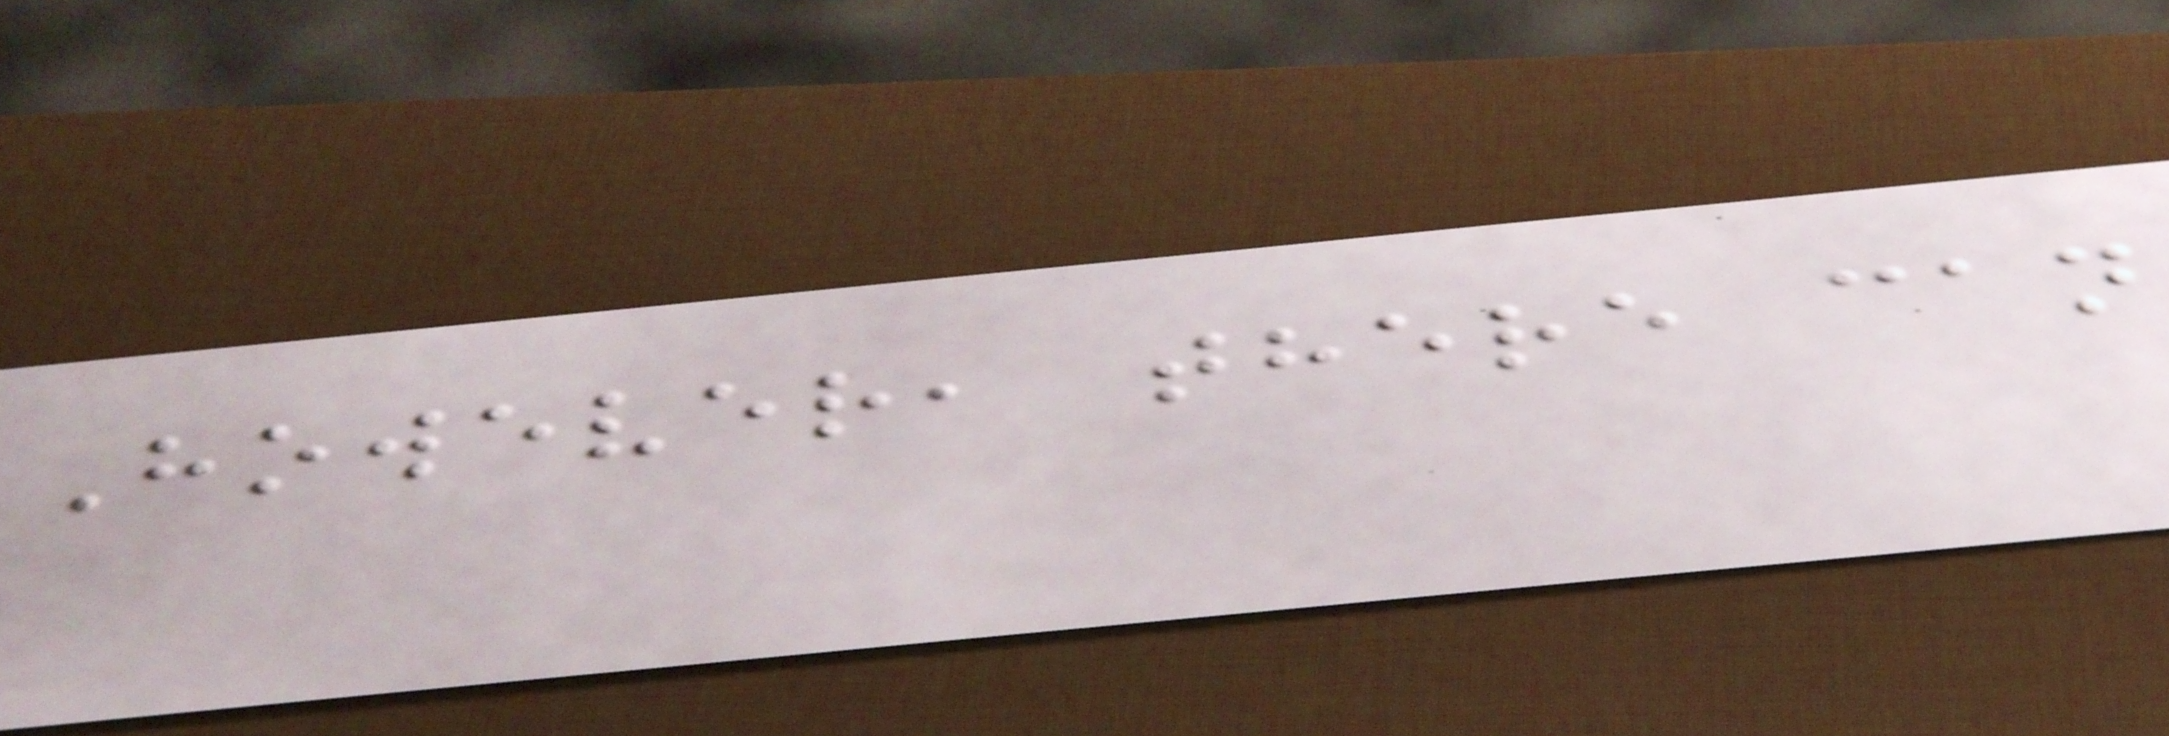However, there can
